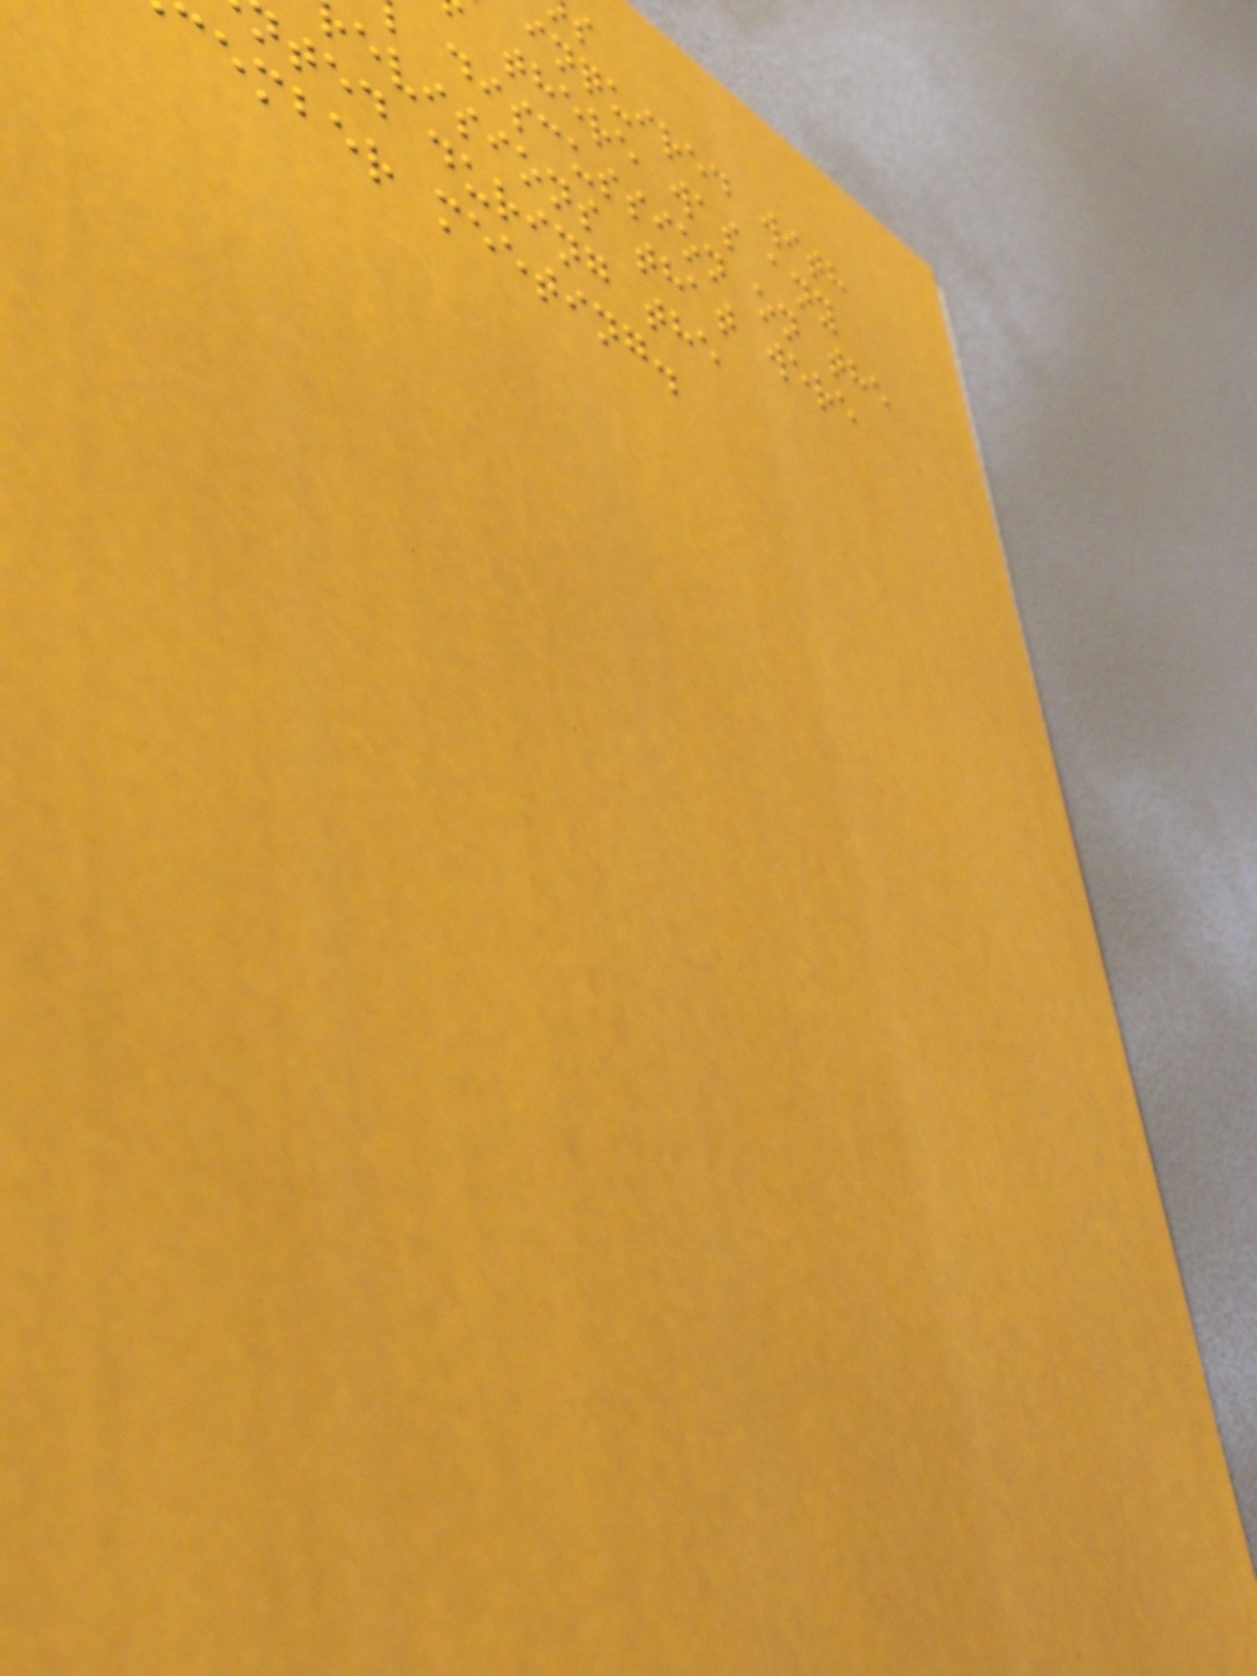inquired with
there was any
discussion on the
evisions that were
ted during the
cember meeting.
